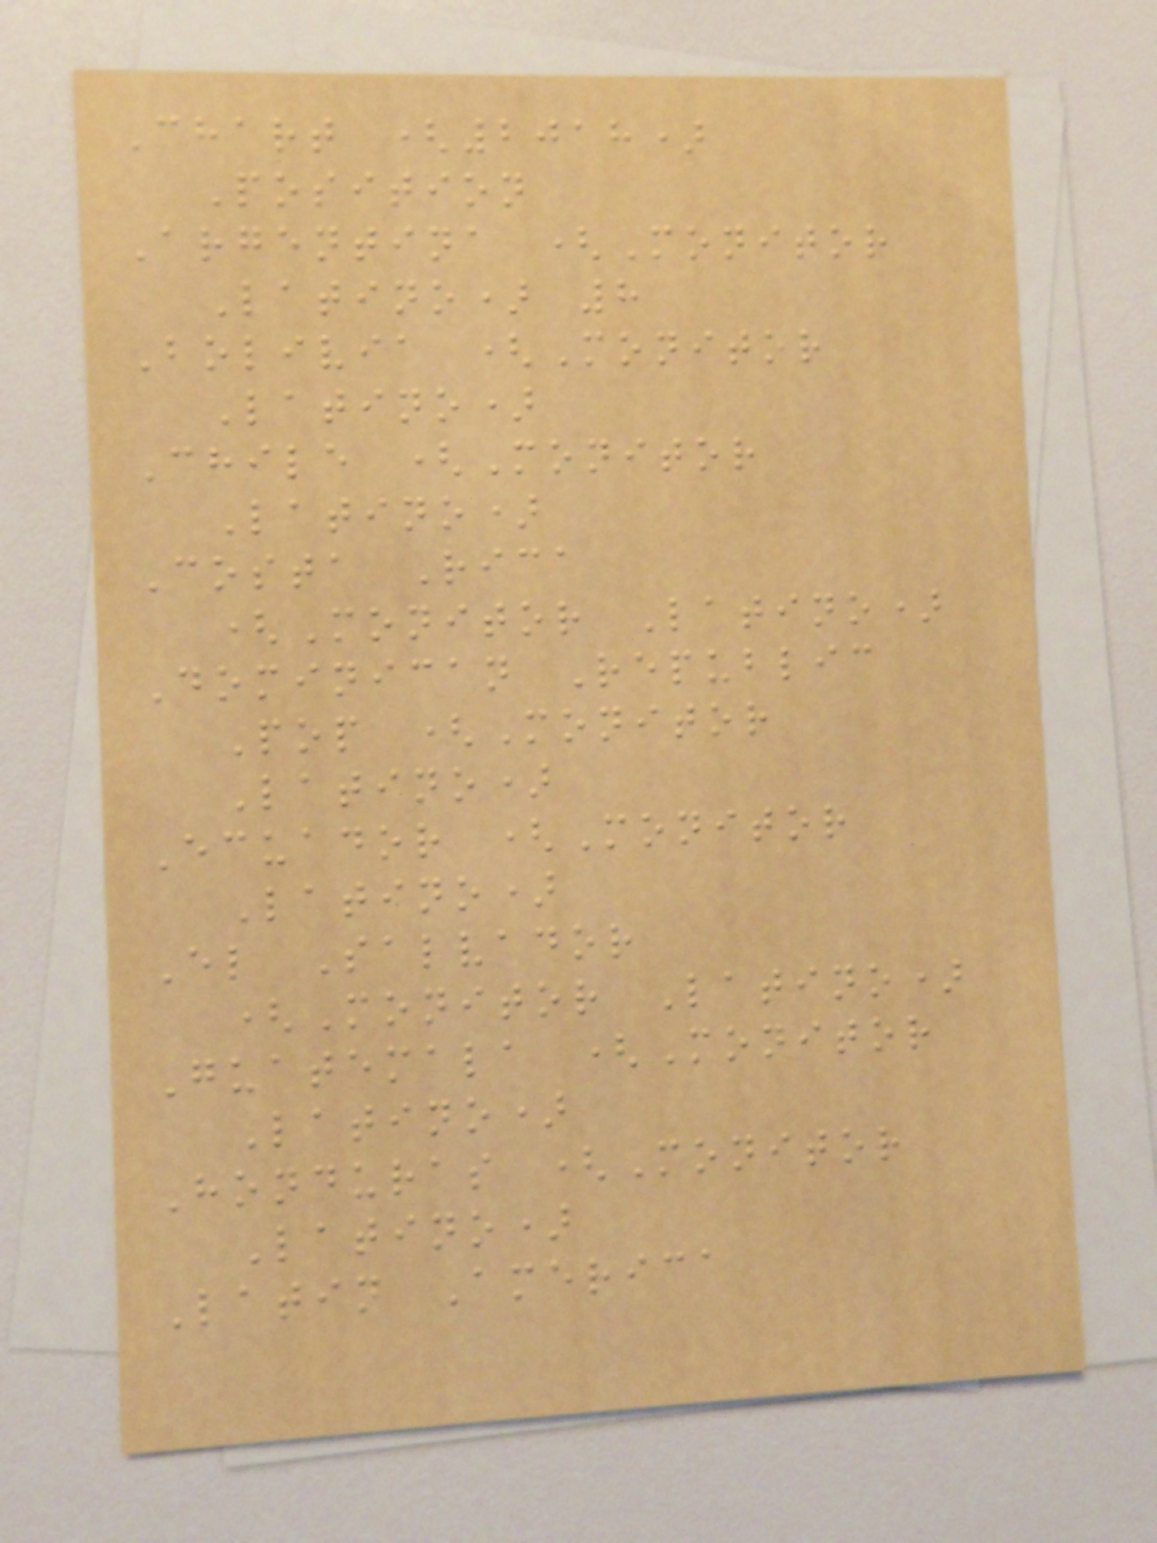Chart (2018)
Position
Argentina (Monitor
Latino) 8
Bolivia (Monitor
Latino)
Chile (Monitor
Latino)
Costa Rica
(Monitor Latino)
Dominican Republic
Pop (Monitor
Latino)
Ecuador (Monitor
Latino)
El Salvador
(Monitor Latino)
Guatemala (Monitor
Latino)
Honduras (Monitor
Latino)
Latin America
